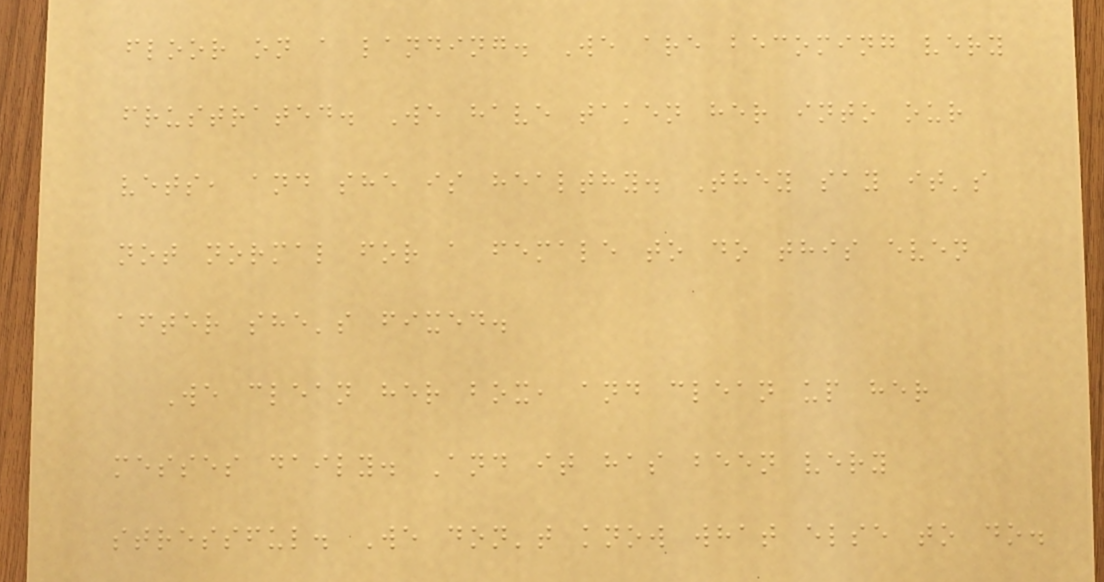floor on a landing. We are becoming very
frustrated. We have taken her into our
vets, and she is healthy. They say it's
not normal for a female to do this even
after she's fixed.
We clean her box, and clean up her
messes daily. And it has been very
stressful. We don't know what else to do.
